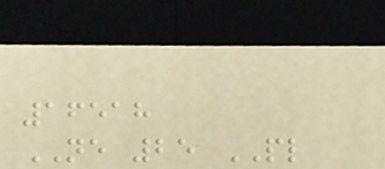16518
NE 25 PL
